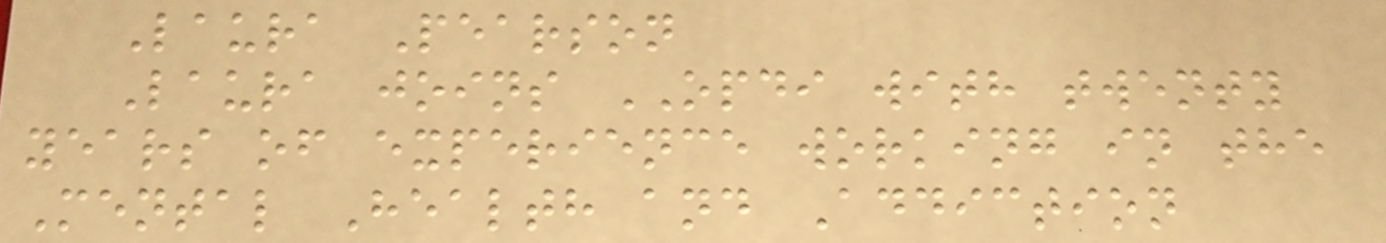Laura Pearson
Laura joins OPDI with twenty
years of experience working in the
Mental Health and Addiction
